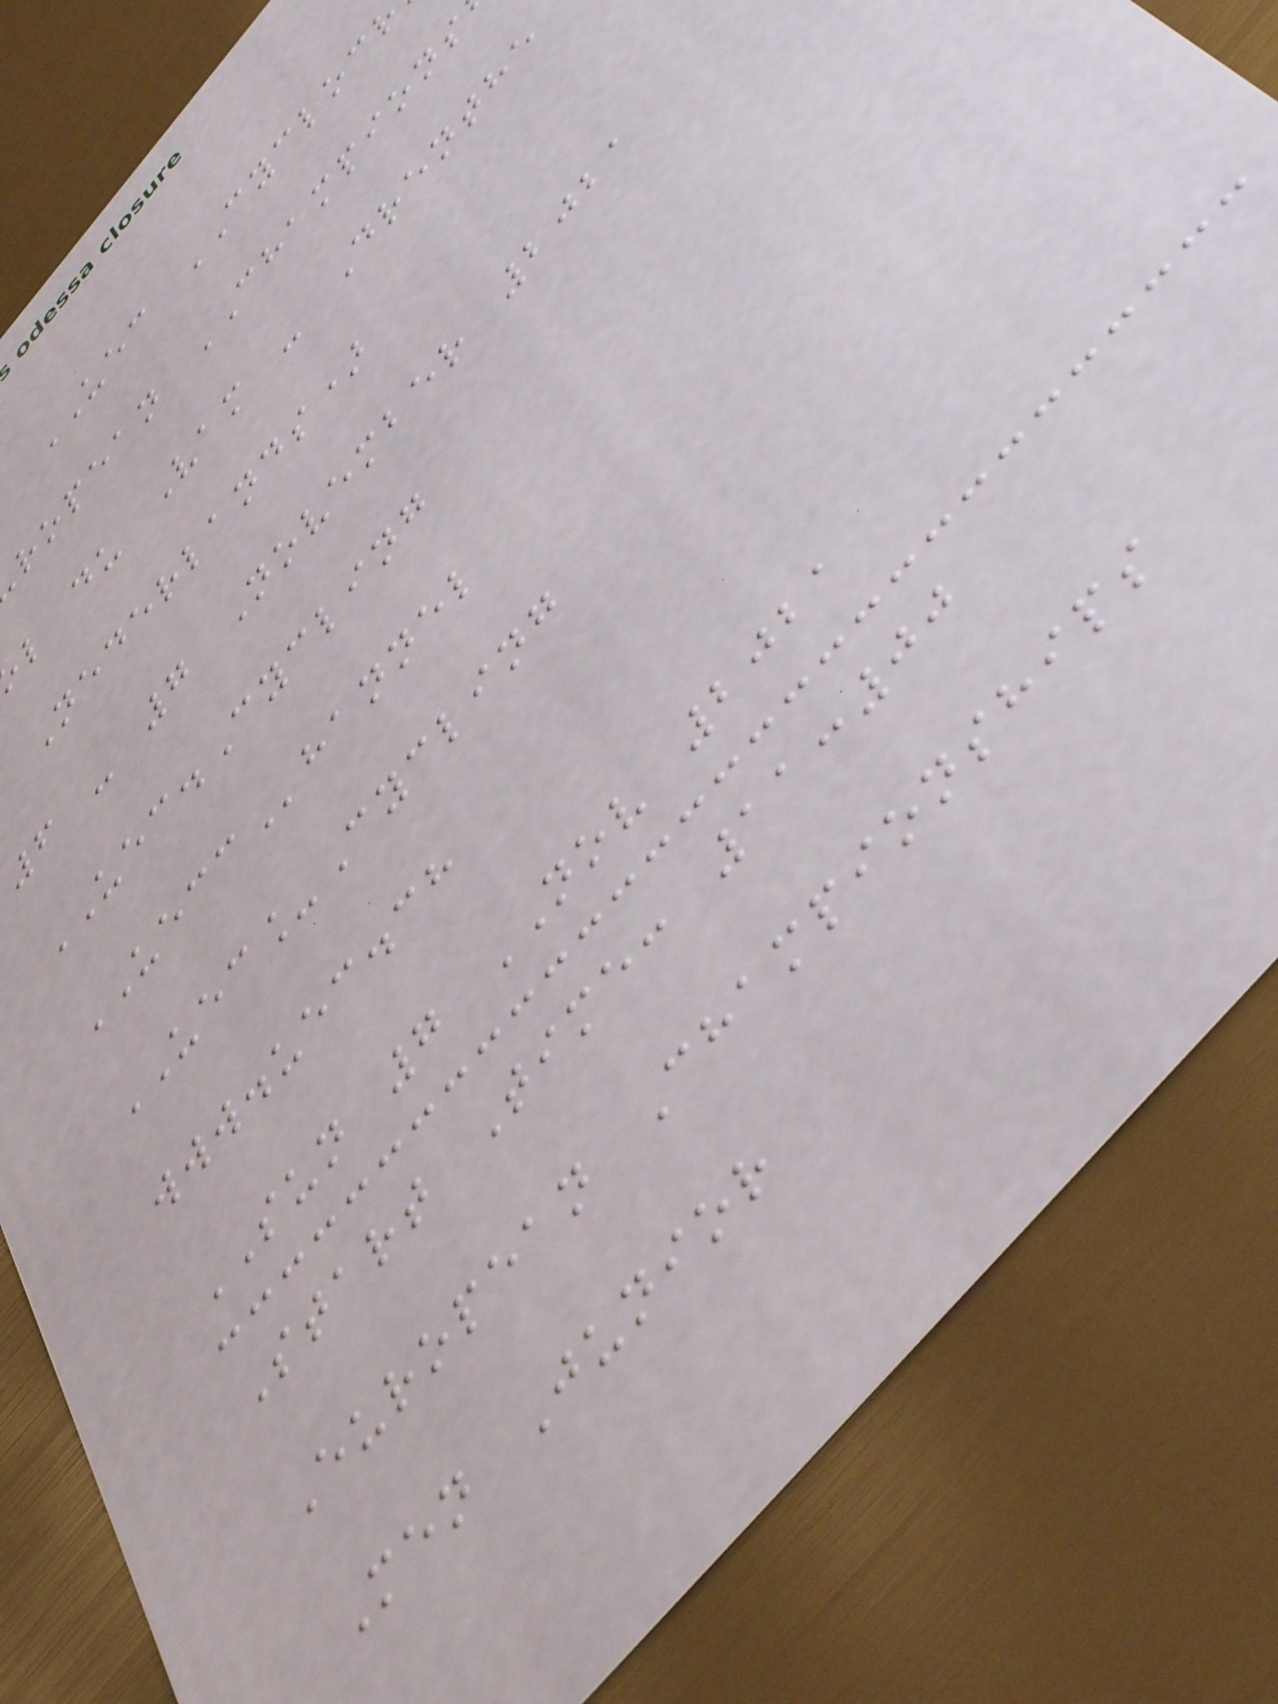UEC CYCLOCR
ropean CHAMPIONS
l du Vam - Drenthe
Nederlands)
6 - 7 November 2021
UEC.Cycling
UECChannel
UEC_Cycling
www.uec.ch
SUN 7 NOV 2021
Start Time: 11:00
European Championships
Men Junior
